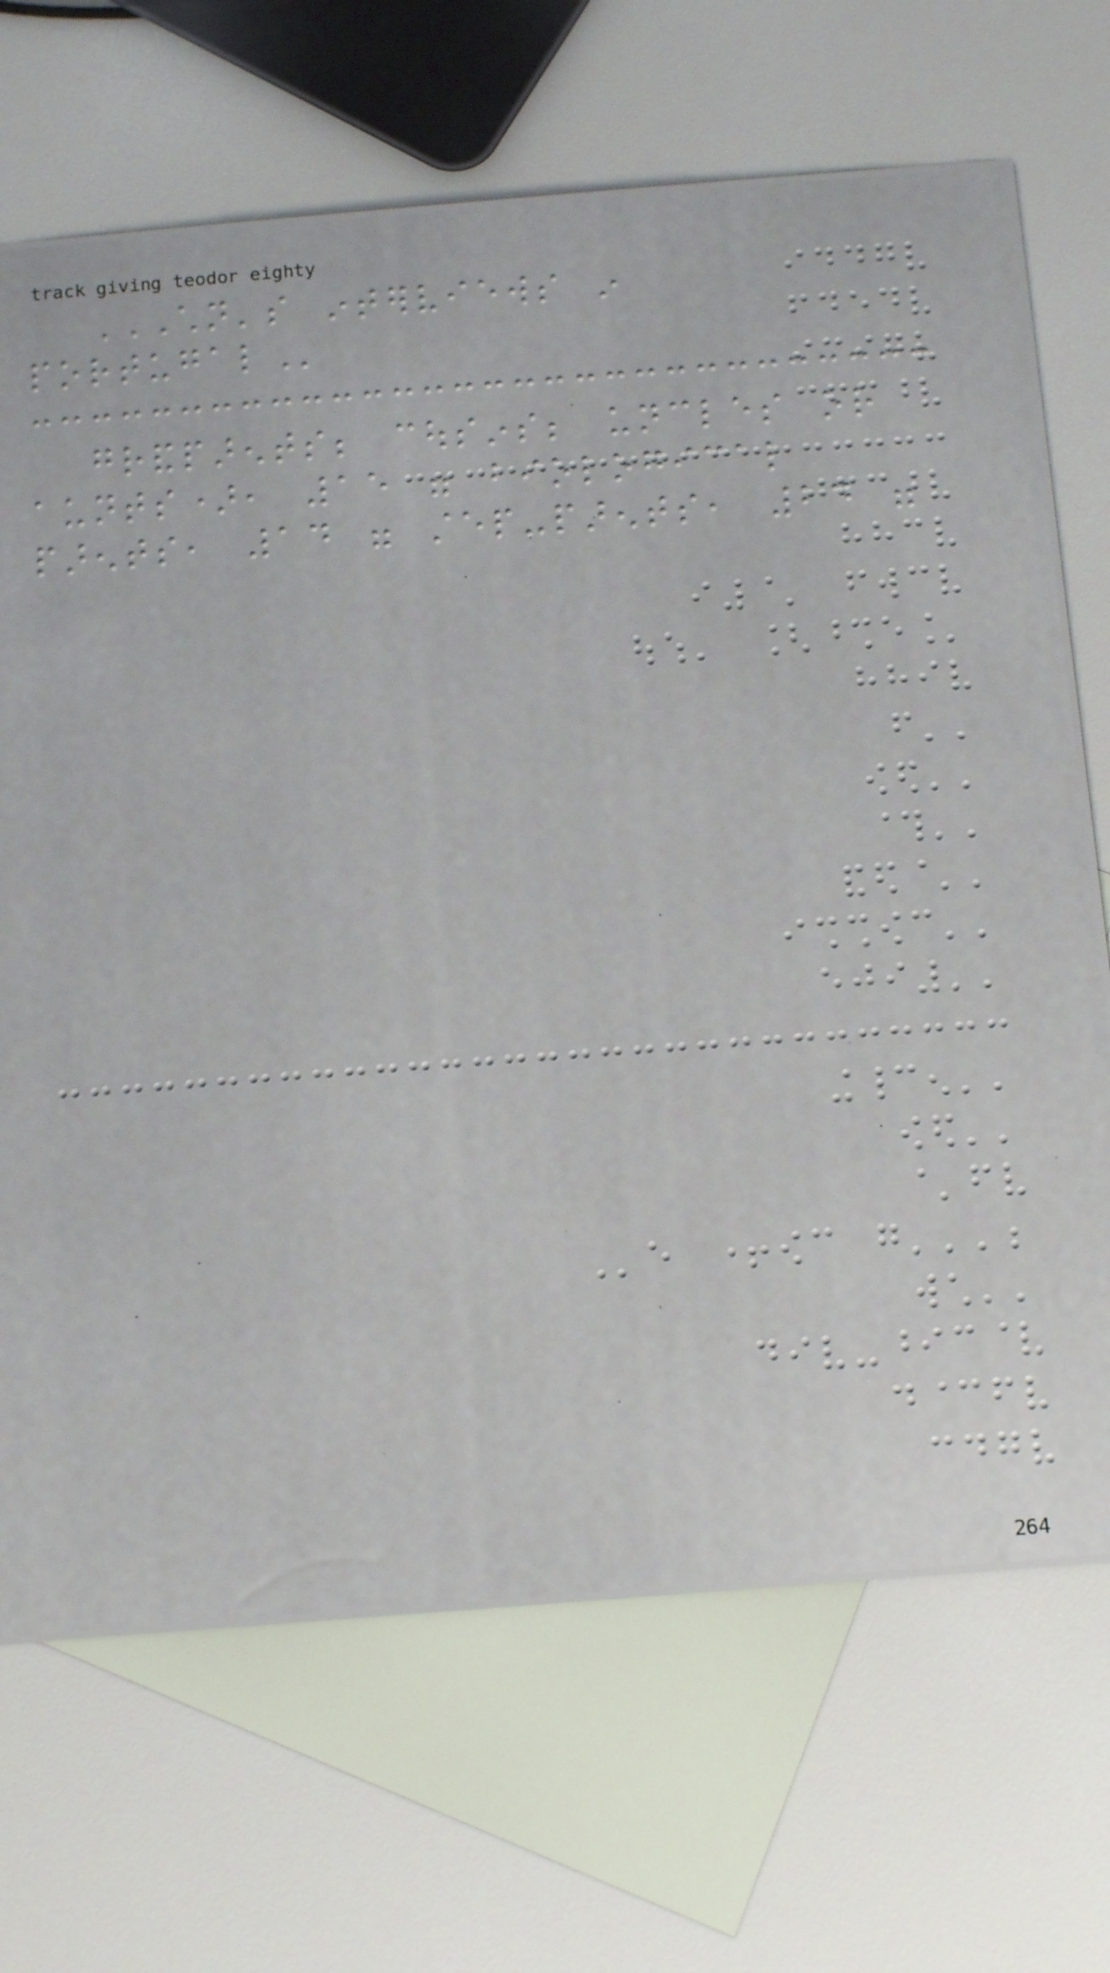CHILDREN'S INTERVIEWS IN
PORTUGAL
grandparents; cousins; uncles or
aunts), 15 were biological
parents, 14 were step-parents, 24 were
